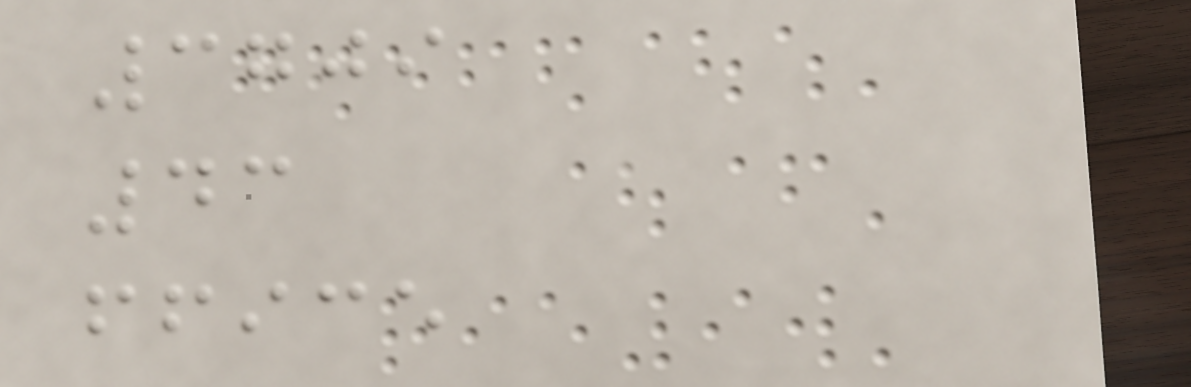3709
43
ffice
